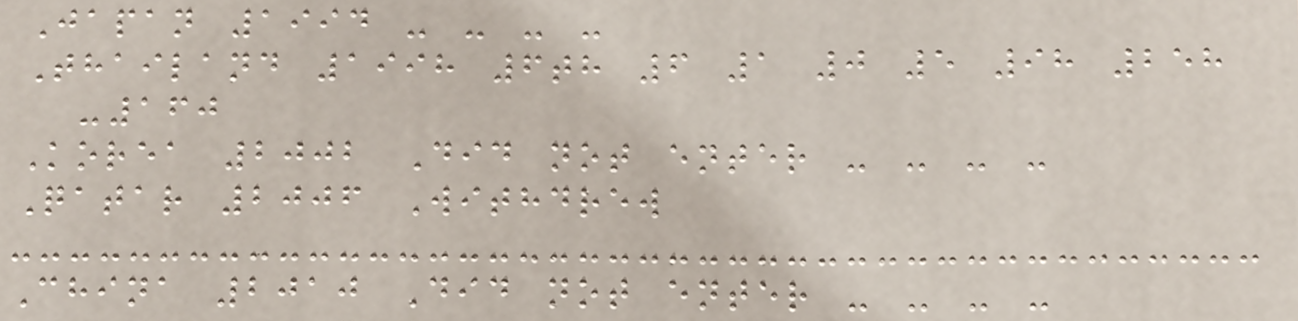Japan 1994 - - - -
Thailand 1998 6th 6 1 0 5 98 258
-160
Korea 2002 Did not enter - - - -
Qatar 2006 Withdrew
China 2010 Did not enter - - - -
